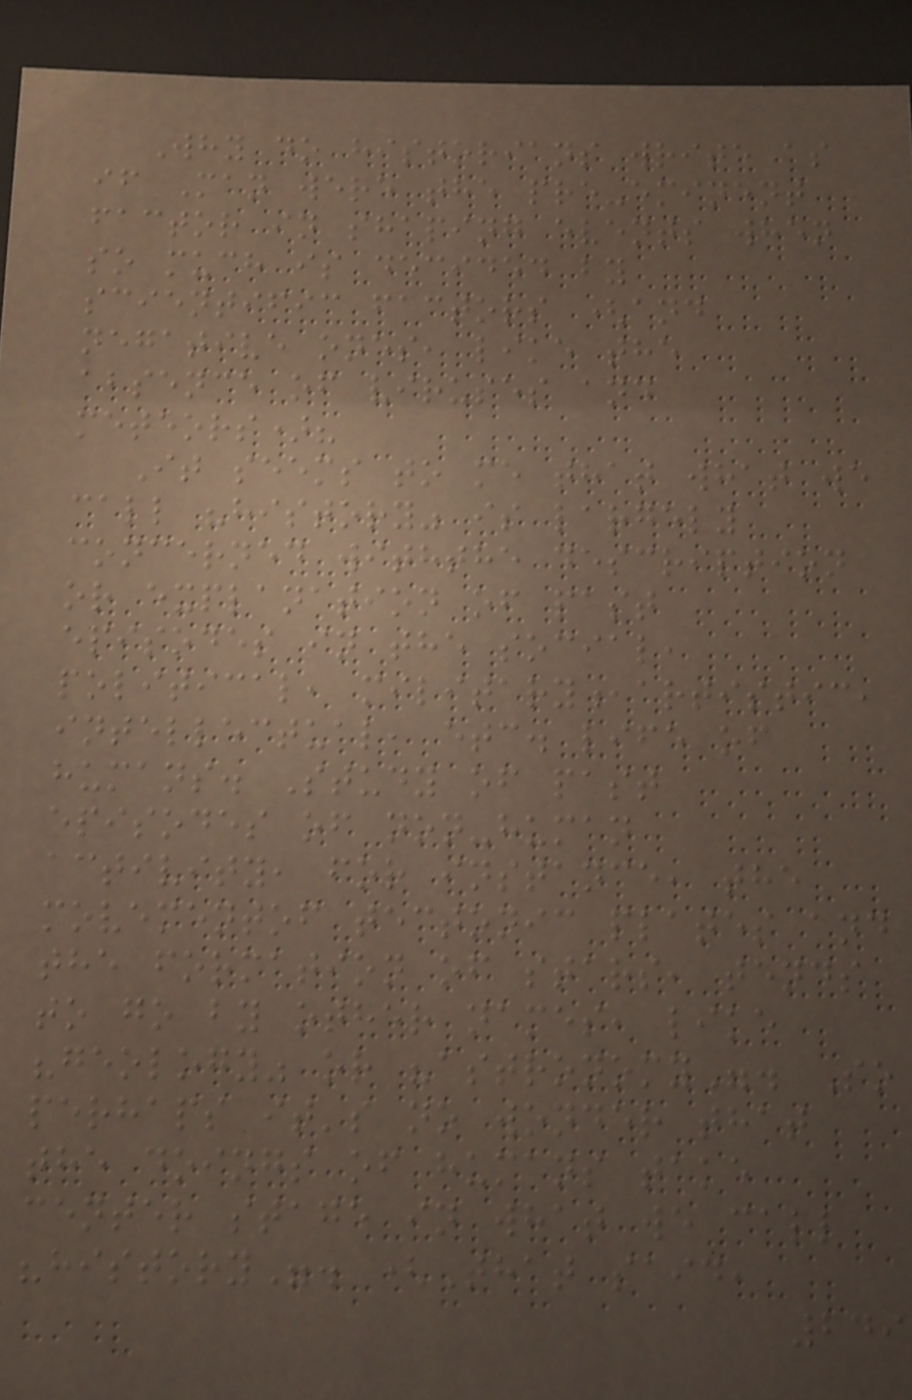Why do historians write as
if Man were the pre-eminent
factor in shaping events when
so much is decided by
scientific factors (and
negative ones, like the
absence of viruses and
meteors)?
It seems to me that what we
call "history" is largely
concerned withthe description
or explanation of past
episodes in the social,
political, military,artistic,
intellectual, etc. life of
humans. Study of past
episodes of non-human
activity, for instance, the
movementof tectonic plates and
the formation of stars, tends
to go by other names, like
"geology" or "astronomy". So
perhaps it's no wonder that
the doings of humans take
center stage in what we call
"history". (That said,
249
